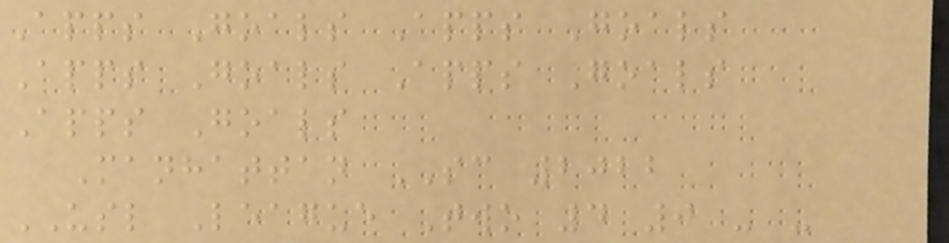Apps Goals Apps Goals
Apps Goals Apps Goals
Apps Goals
Manhattan SC 2022
USL League Two 4 0 - -
